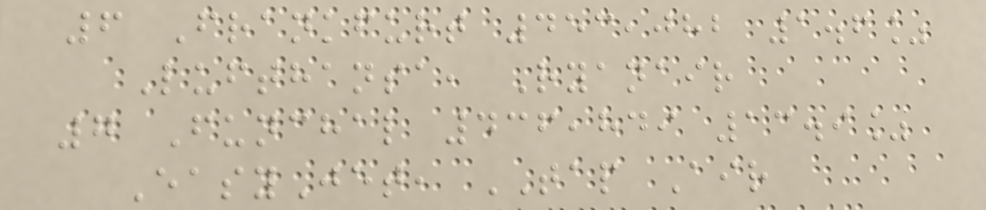6 Frankfurt 453,082 1.6%
Lufthansa, Ryanair
7 Funchal 436,849 13.9%
EasyJet, TAP Air
